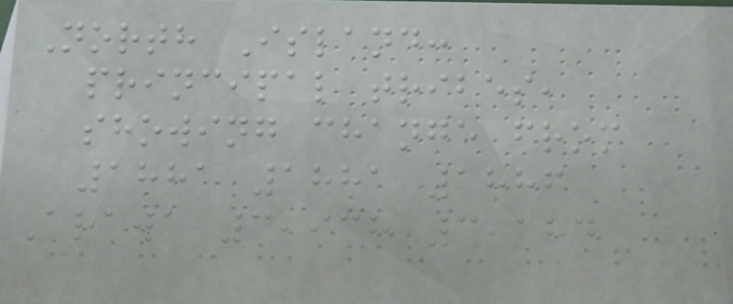North Island:
principal tribes,
showing change from
1881 1881 1886
Arawa 3,938 3,184
